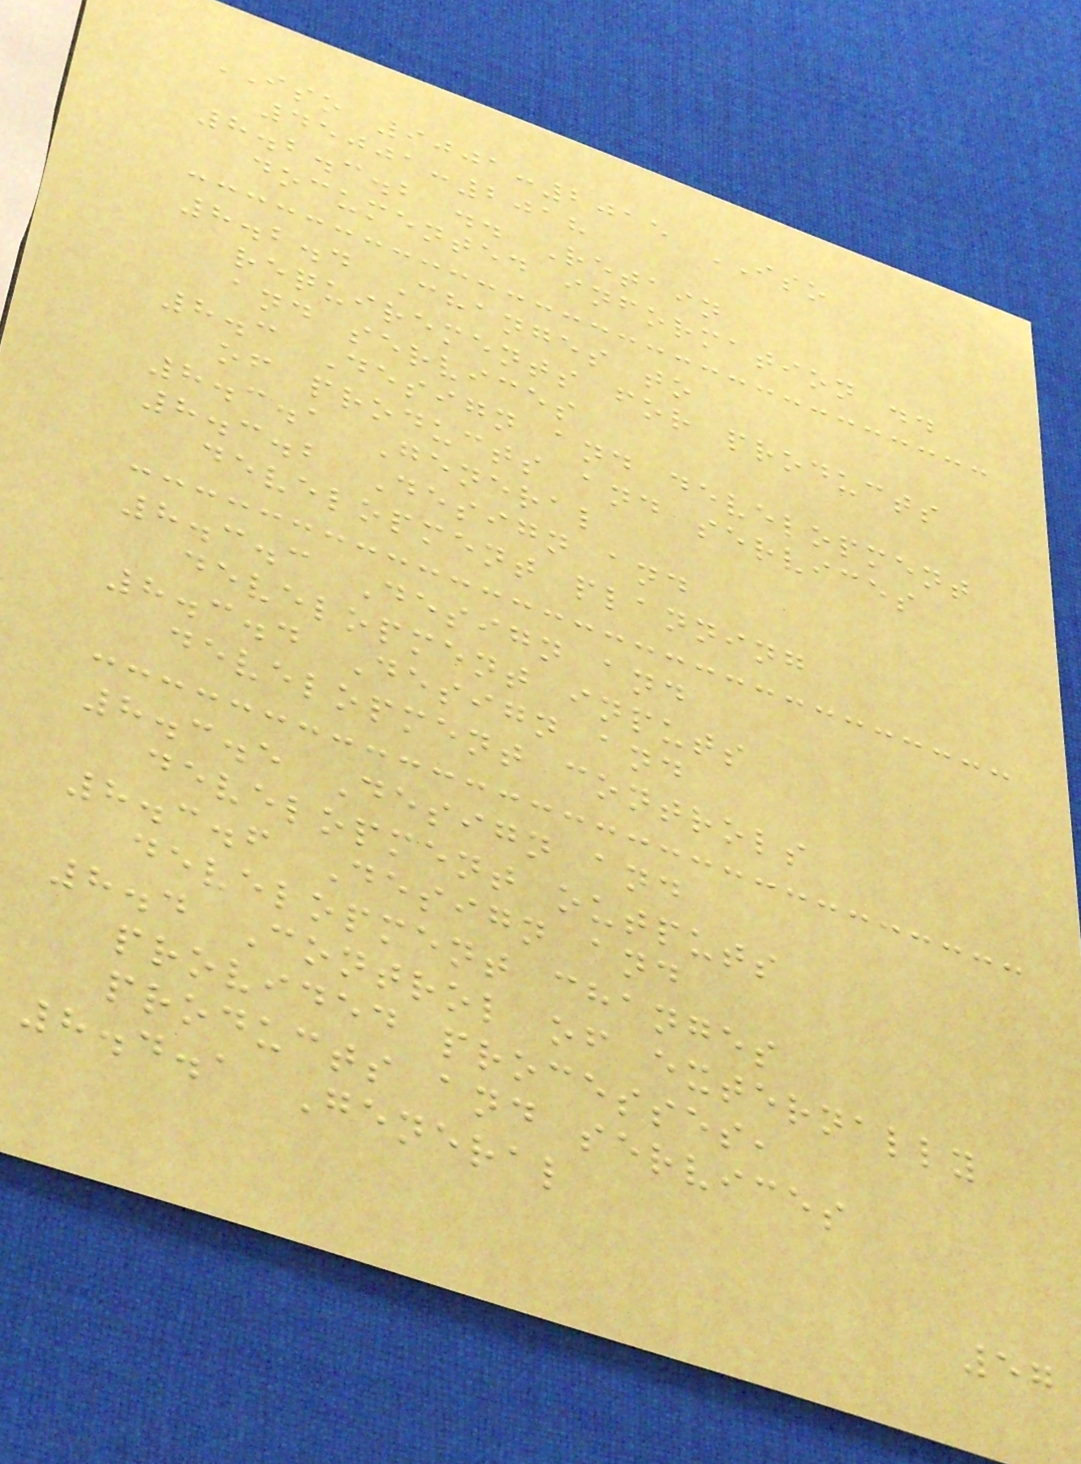ISO 9001:2015 ISO
45001:2018
8.2.3.2 .. Retain
documented information ..
8.2.4 Changes to
requirements for products
and services
8.3 Design and development
of products and services
8.3.1 General
8.3.2 Design and
development planning
8.3.3 Design and
development inputs
8.3.4 Design and
development controls
8.3.5 Design and
development outputs
8.3.6 Design and
development changes
8.4 Control of externally
provided processes,
products and services
8.4.1 General
57
